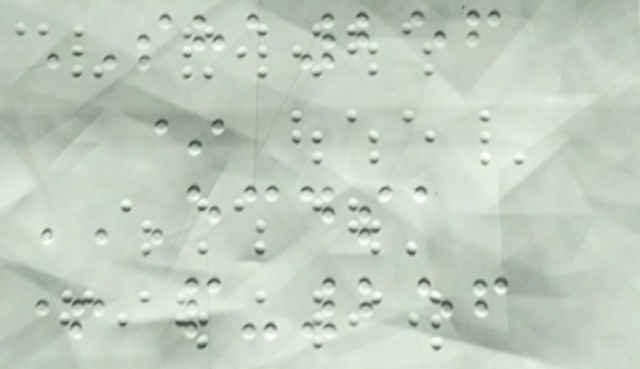SHA256
*
ECDSA
+ P-256
